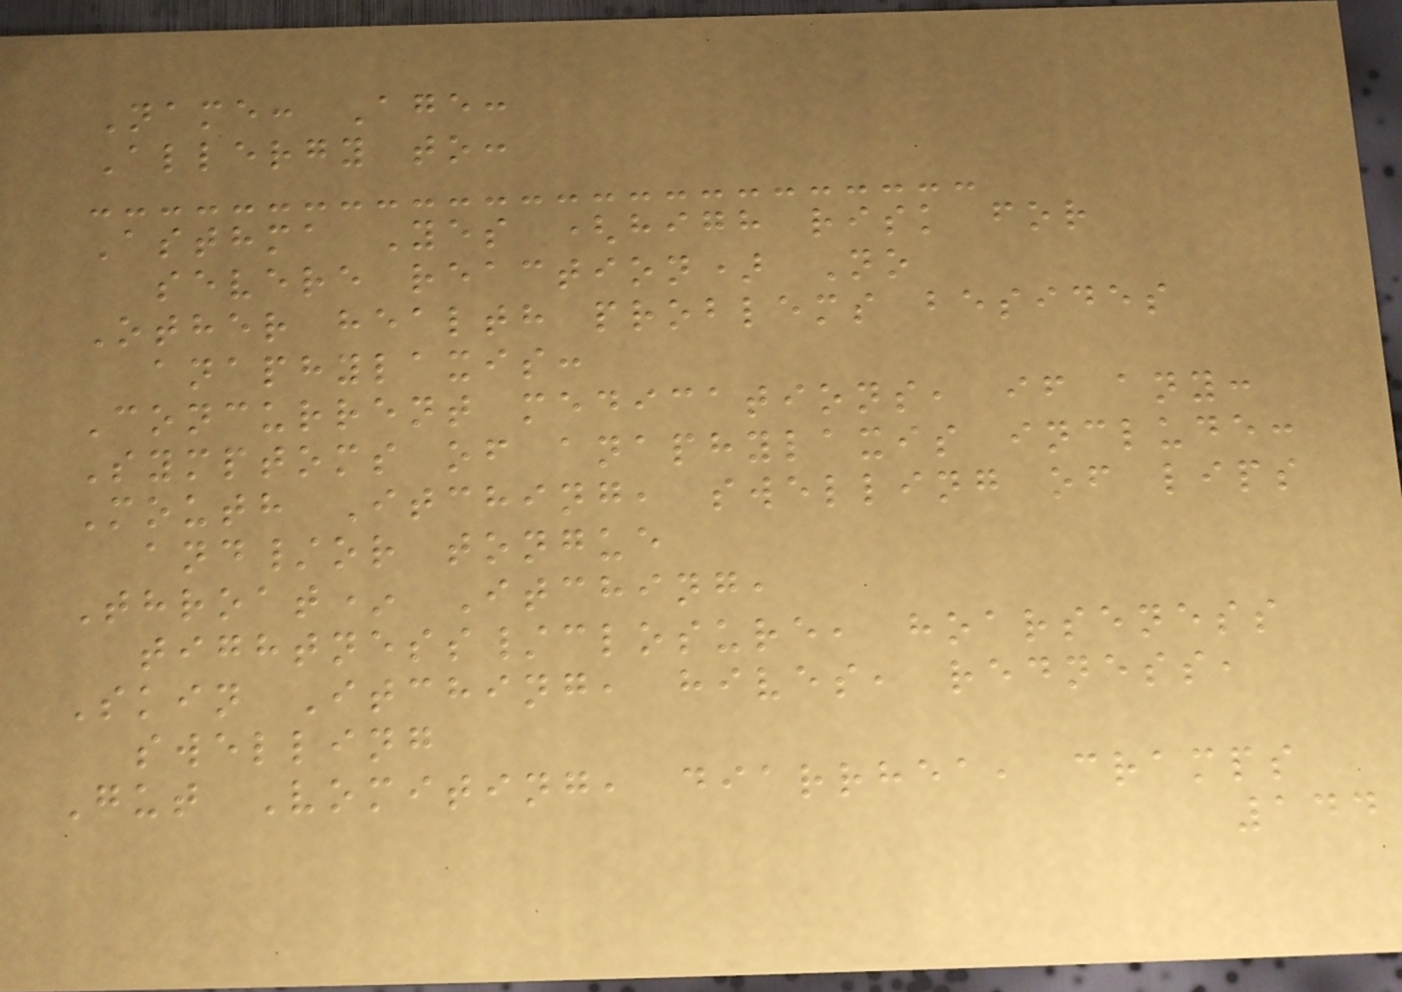Name: Age:
Allergy to:
Asthma Yes (high risk for
severe reaction) No
Other health problems besides
anaphylaxis:
Concurrent medications, if any:
Symptoms of anaphylaxis include:
Mouth Itching, swelling of lips
and/or tongue
Throat* Itching,
tightness/closure, hoarseness
Skin Itching, hives, redness,
swelling
Gut Vomiting, diarrhea, cramps
144
